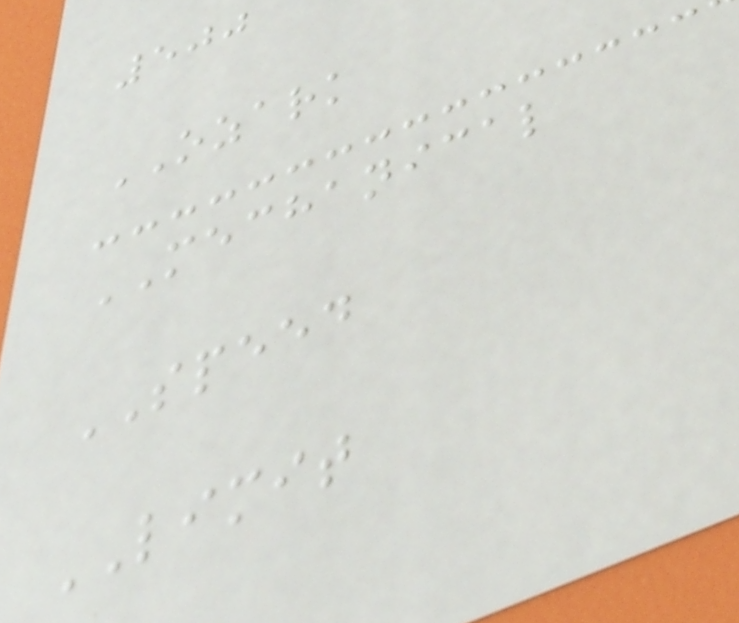500
OZARK
MECHANICAL
SPEED
LIMIT
